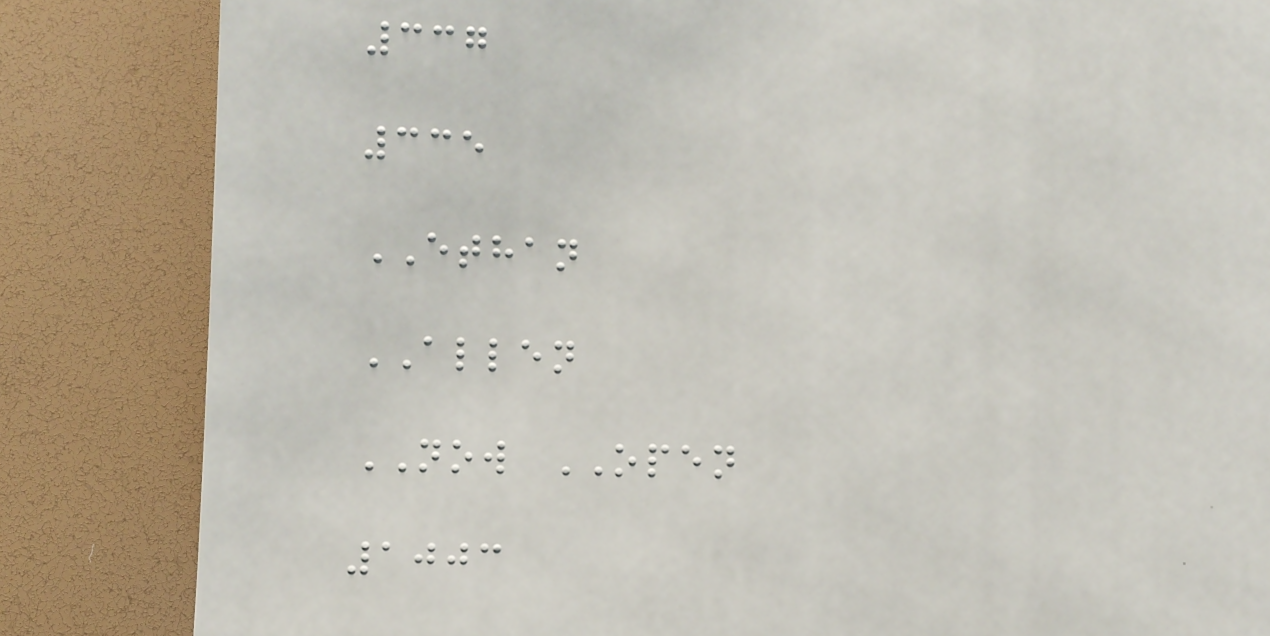337
335
ETHAN
ALLEN
NOW OPEN
1003
